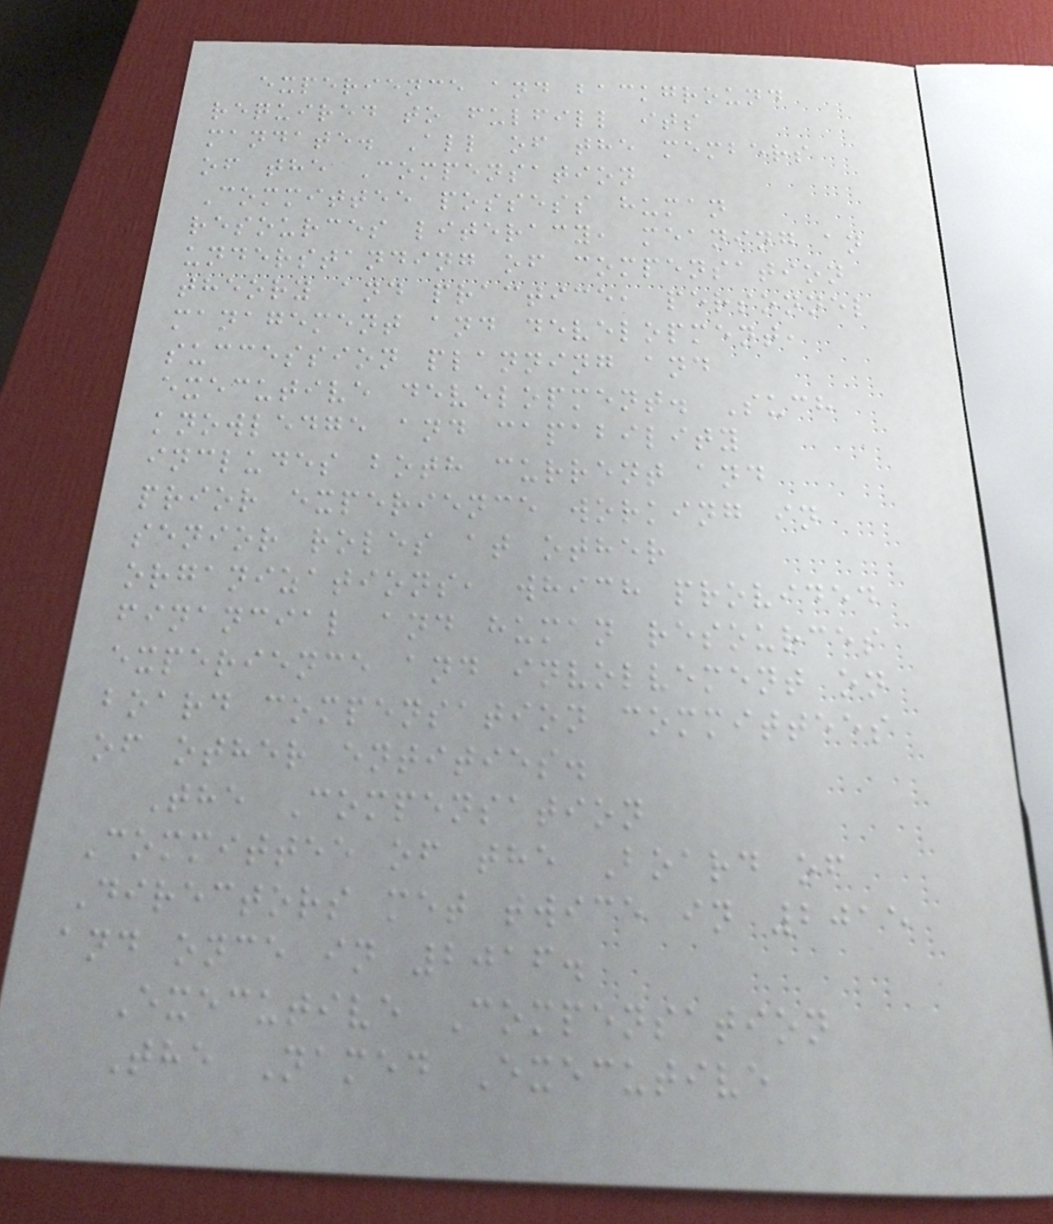experience and background
required to fulfill its
mandate. All of the members
of the Compensation
Committee possess human
resources literacy, meaning an
understanding of compensation
theory and practice, personnel
management and development,
succession planning and
executive development. Such
knowledge and capability
includes both current and
prior experience working in
senior roles at other
organizations, which provided
financial and human resources
experience and involvement on
board compensation committees
of other entities.
The Compensation
Committee of the Board of
Directors met twice in 2015
and once in 2016.
Executive Compensation
The Named Executive
